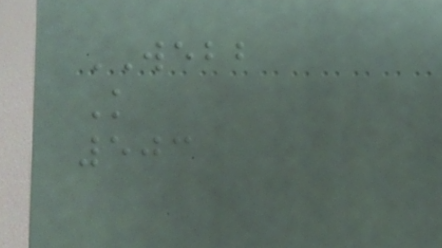WEBB
K
503
